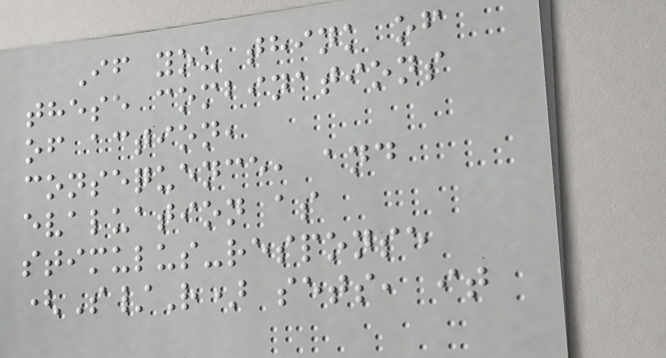If you think of
these combinations
of action,
consequence, and
evaluation as
stimulus-response
(S/R) sets, it
